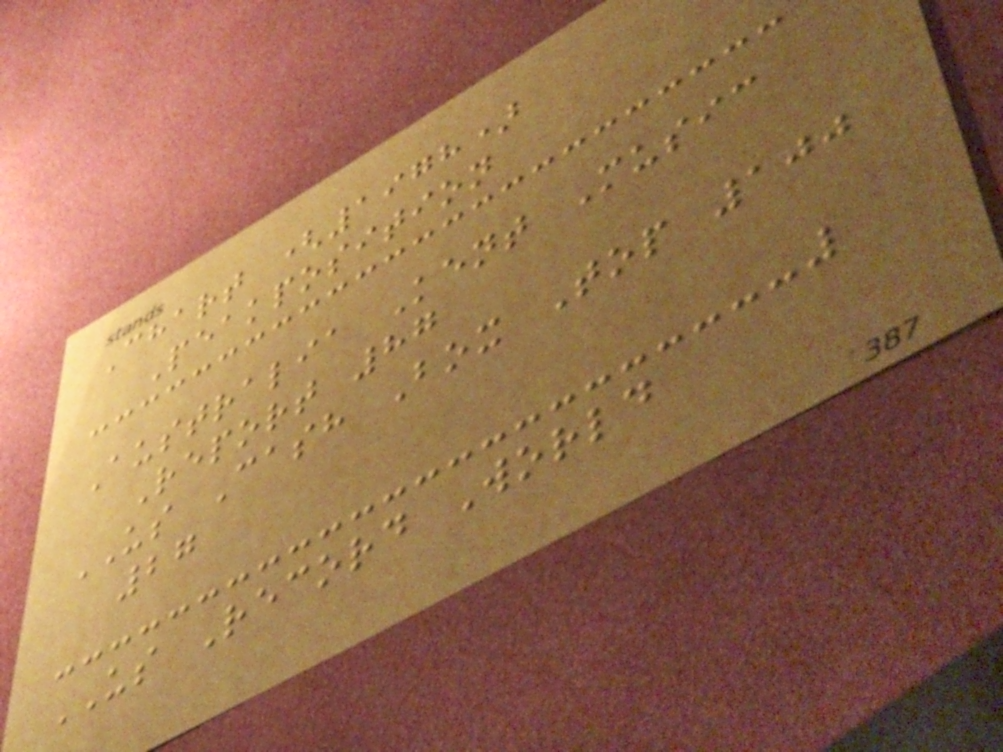Chart (1978)
Peakposition
Australia Kent Music
Report 87
US Cash Box Top 100
27
US Record World
